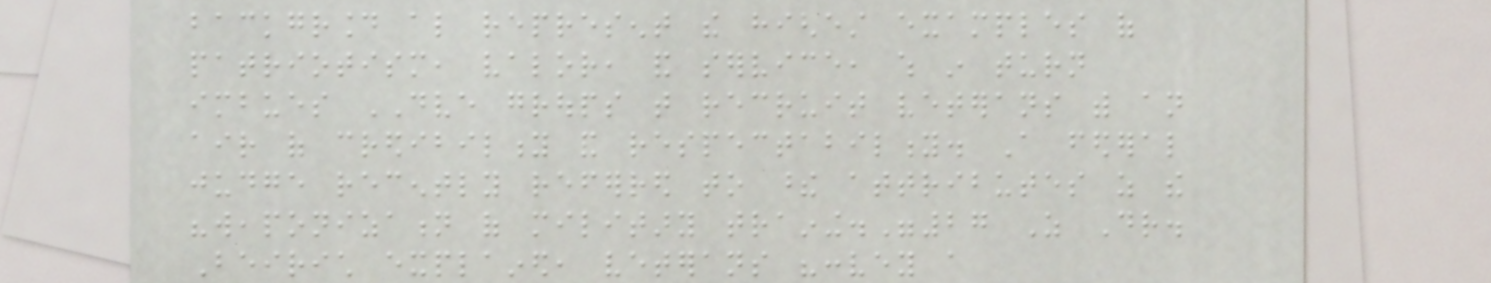background also represent the highest examples of
patriotism, valor, and service, which in turn
imbues DVE groups that recruit veterans with an
air of credibility and respectability. A federal
judge recently referred to these attributes as the
"weaponization of military training."27 As Dr.
Beirich explained, veterans "convey a
